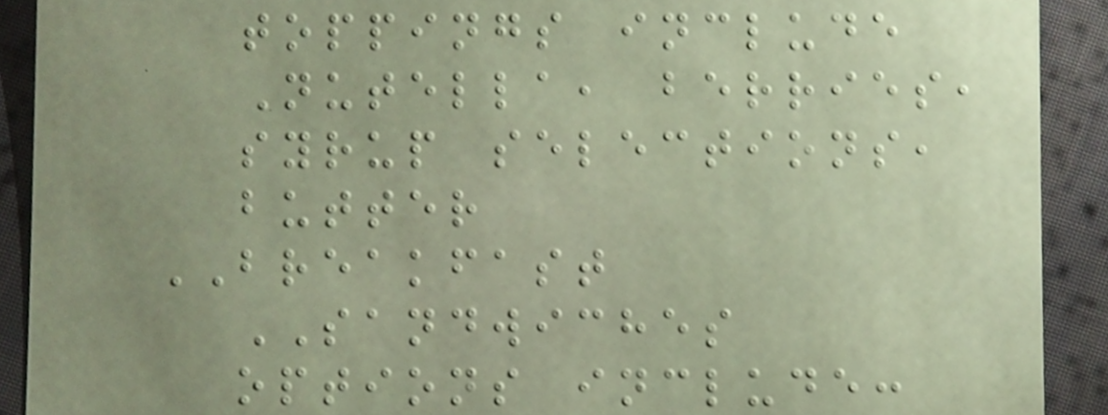toppings include
Nutella, berries,
syrup selections,
butter
BREAKFAST
SANDWICHES
options include:
